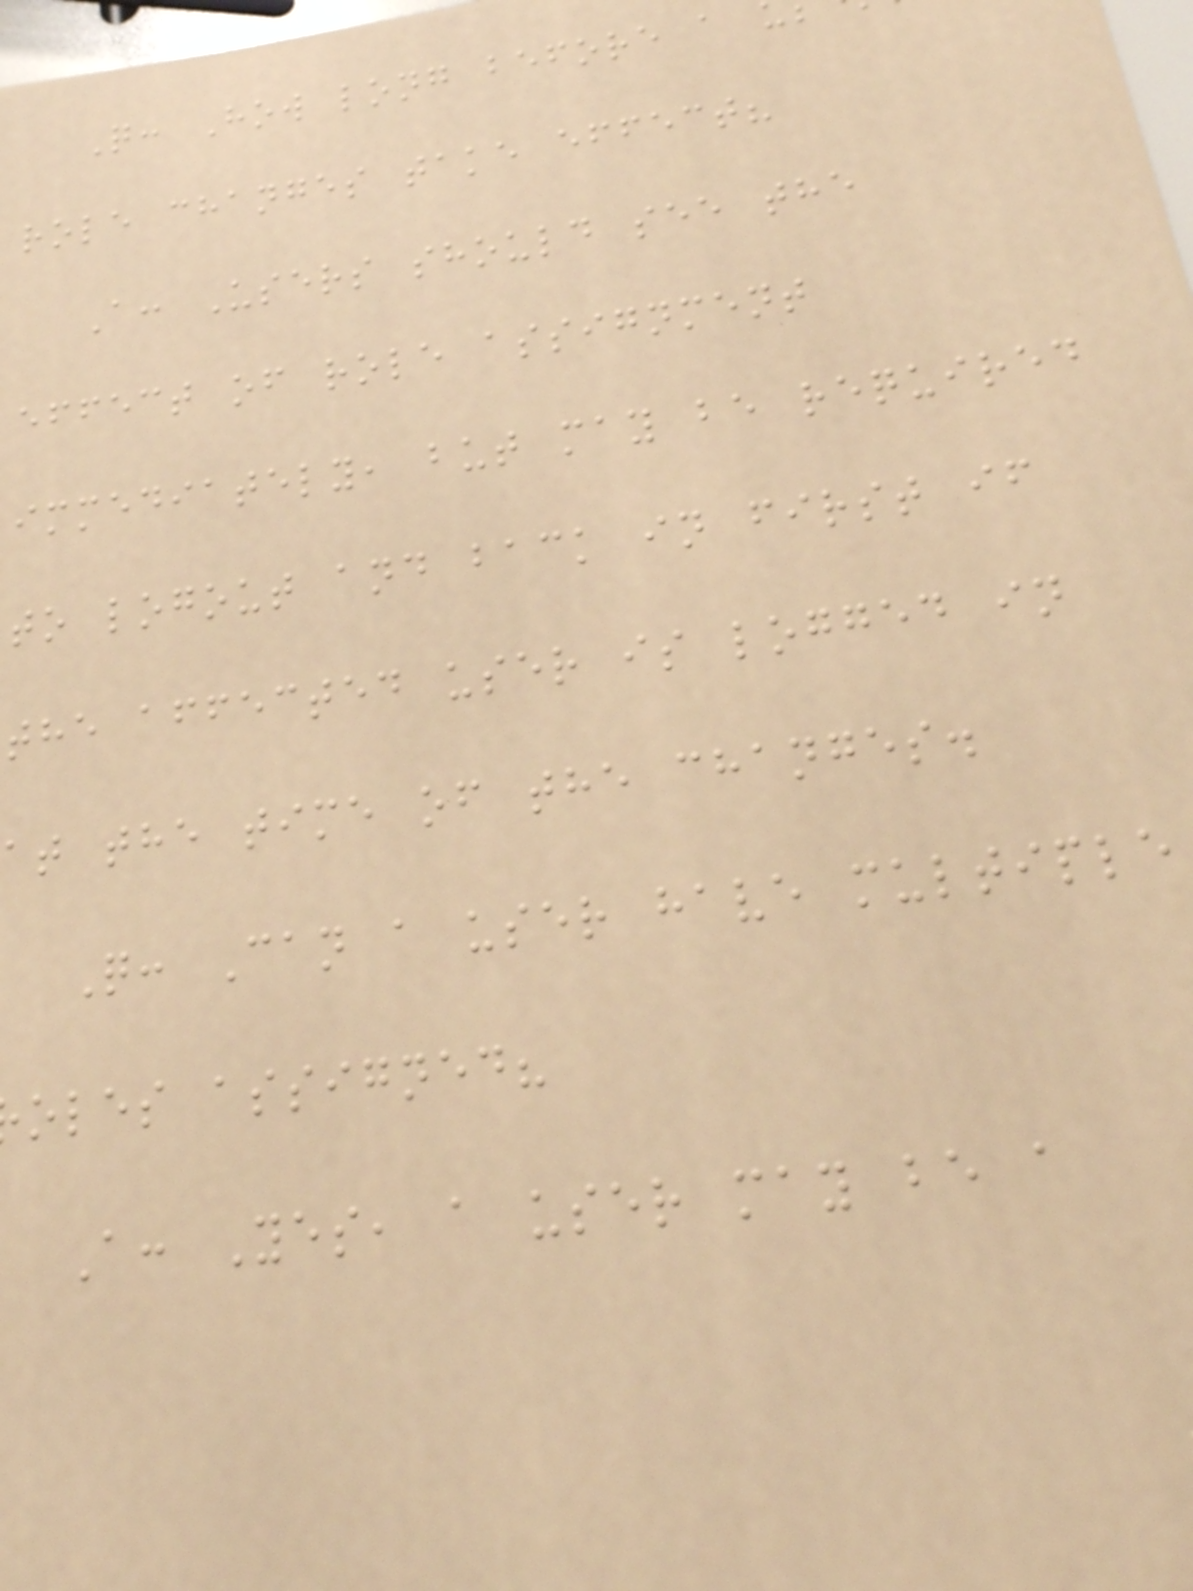Q: How long before a
role changes take effect?
A: Users should see the
effect of role assignment
immediately, but may be required
to logout and back in first if
the affected user is logged in
at the time of the changes.
Q: Can a user have multiple
oles assigned?
A: Yes, a user may be a
